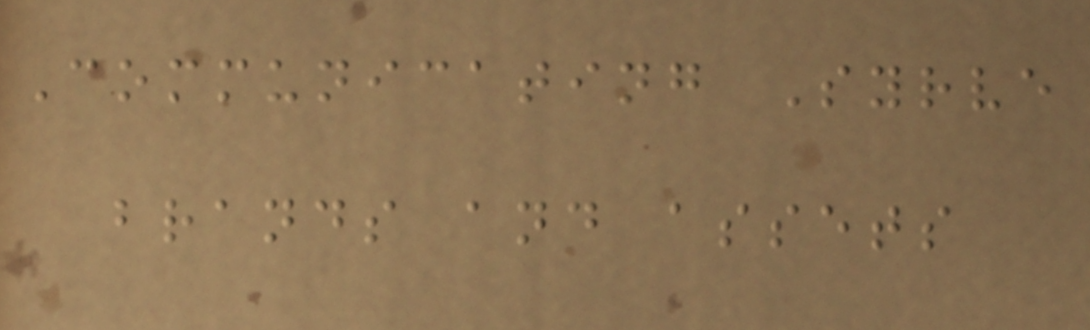Communicating Syrve
brands and assets
